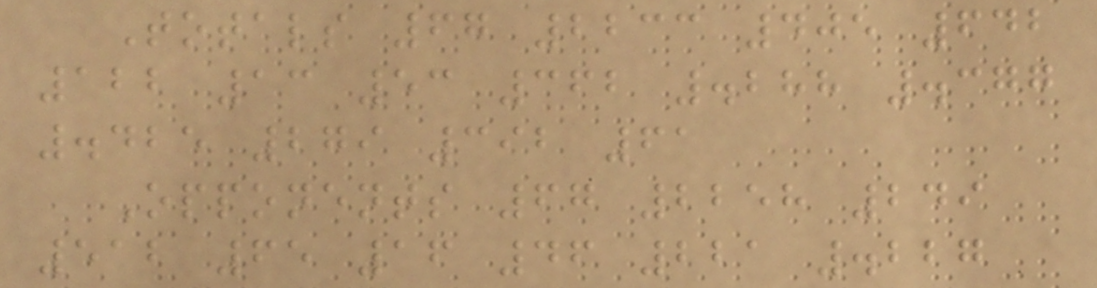Totals 67 2233 405 642
122 13 53 362 .288 .377
.425 279 392 61
Opponents 67 2258 249
512 65 16 46 221 .227
